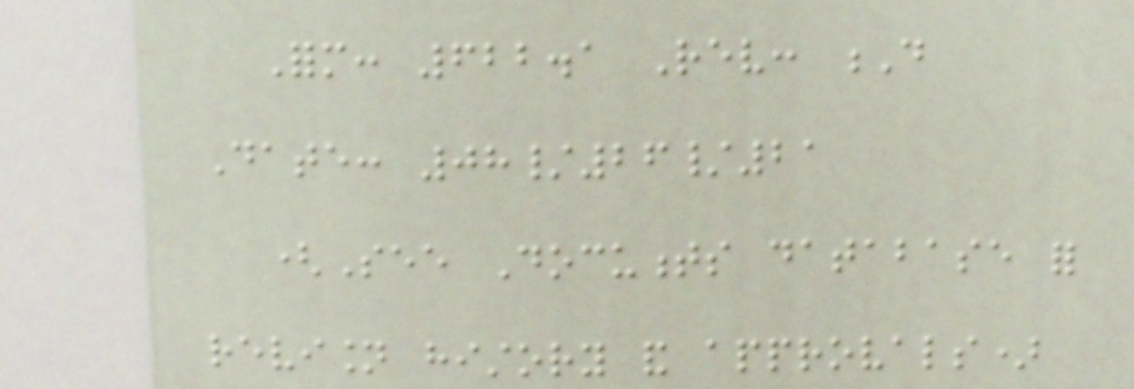Form: 622.1 Rev: D
Date: 08/26/21
(See Documents database for
revision history and approvals)
